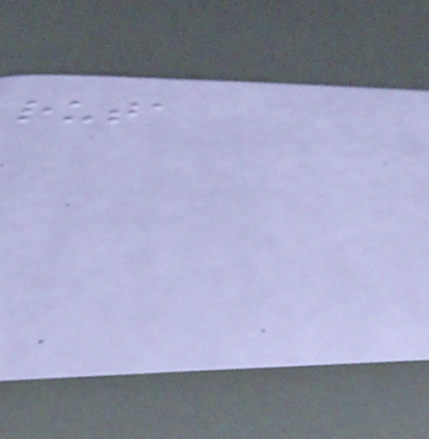ruta
